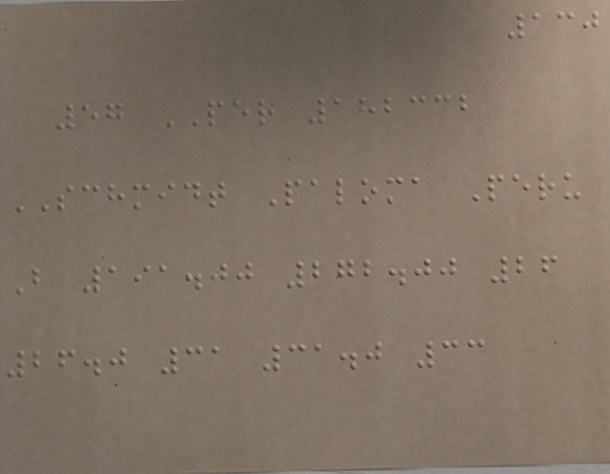130
57 PER 182332
SCHMIDT Paloma Peru
B 191.00 272.00 26
26.0 31 31.0 33
